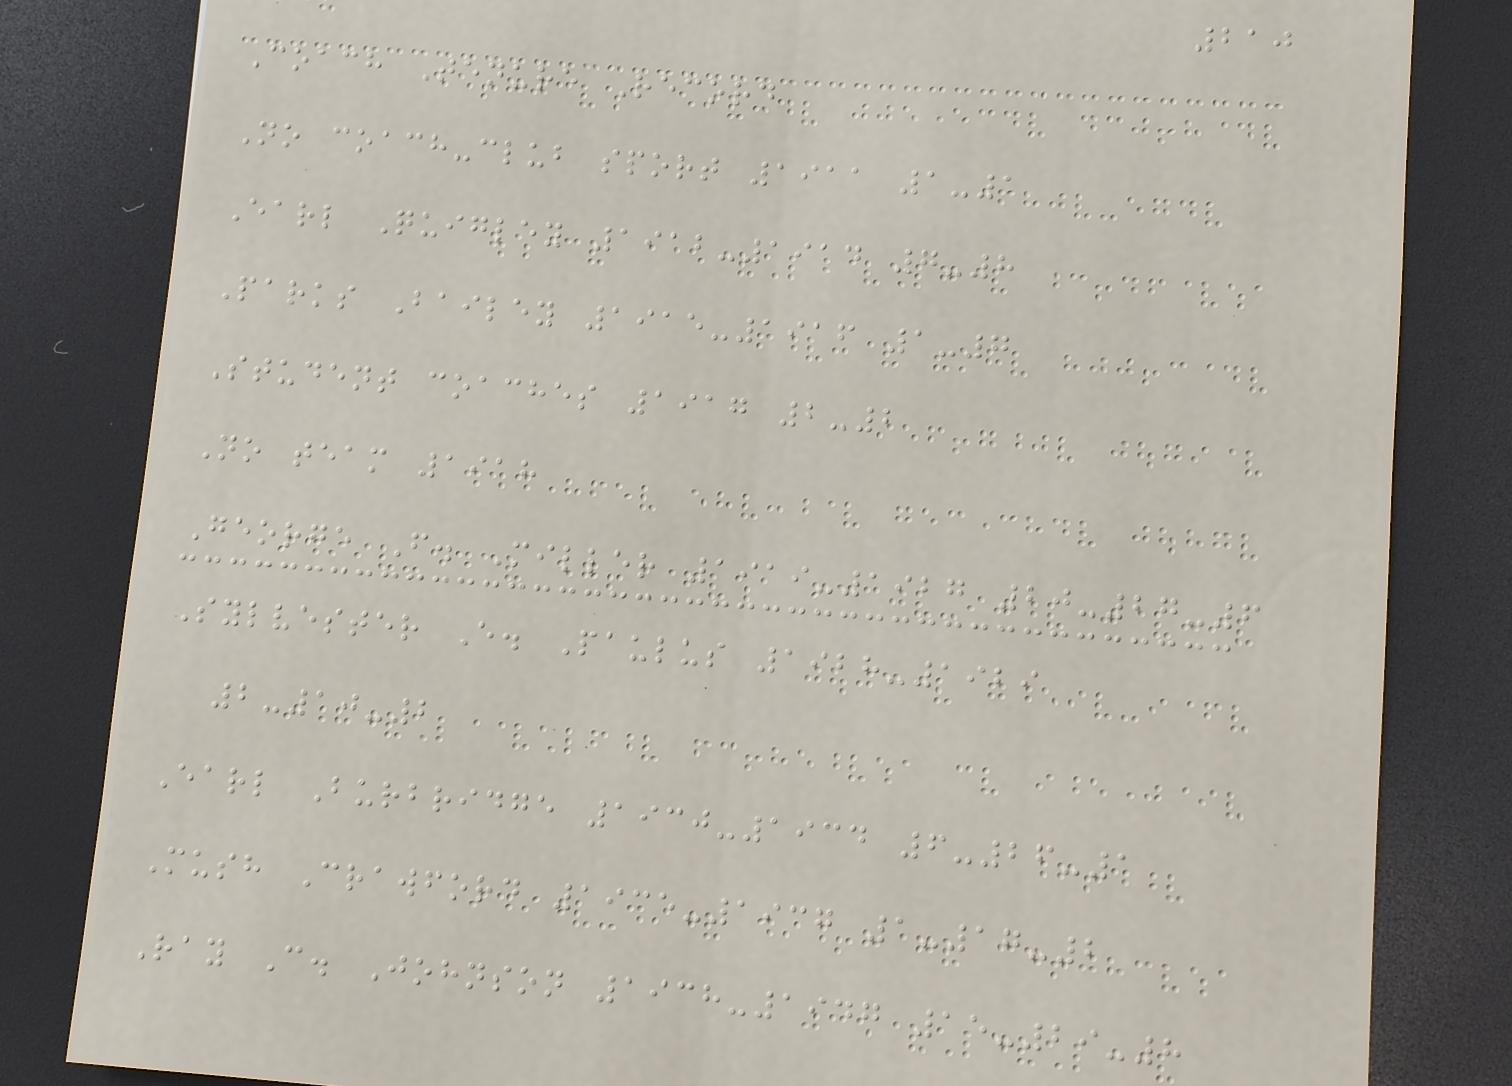210
Coach Tenure Record
No coach-club sport 1911 1-1
Earl Quigley 1912-1914 7-8
Parks Bailey 1915-1916 1-7
Student coaches 1917 2-2
No team 1918
George F. Miller 1919-1927 20-27-6
Sylvester E. Paulus 1928-1929
2-10-2
Earl Burbridge 1930-1934 6-26-1
Mush Crawford 1935-1937 1-17-2
Ray C. Johnson 1938-1947 15-29-8
